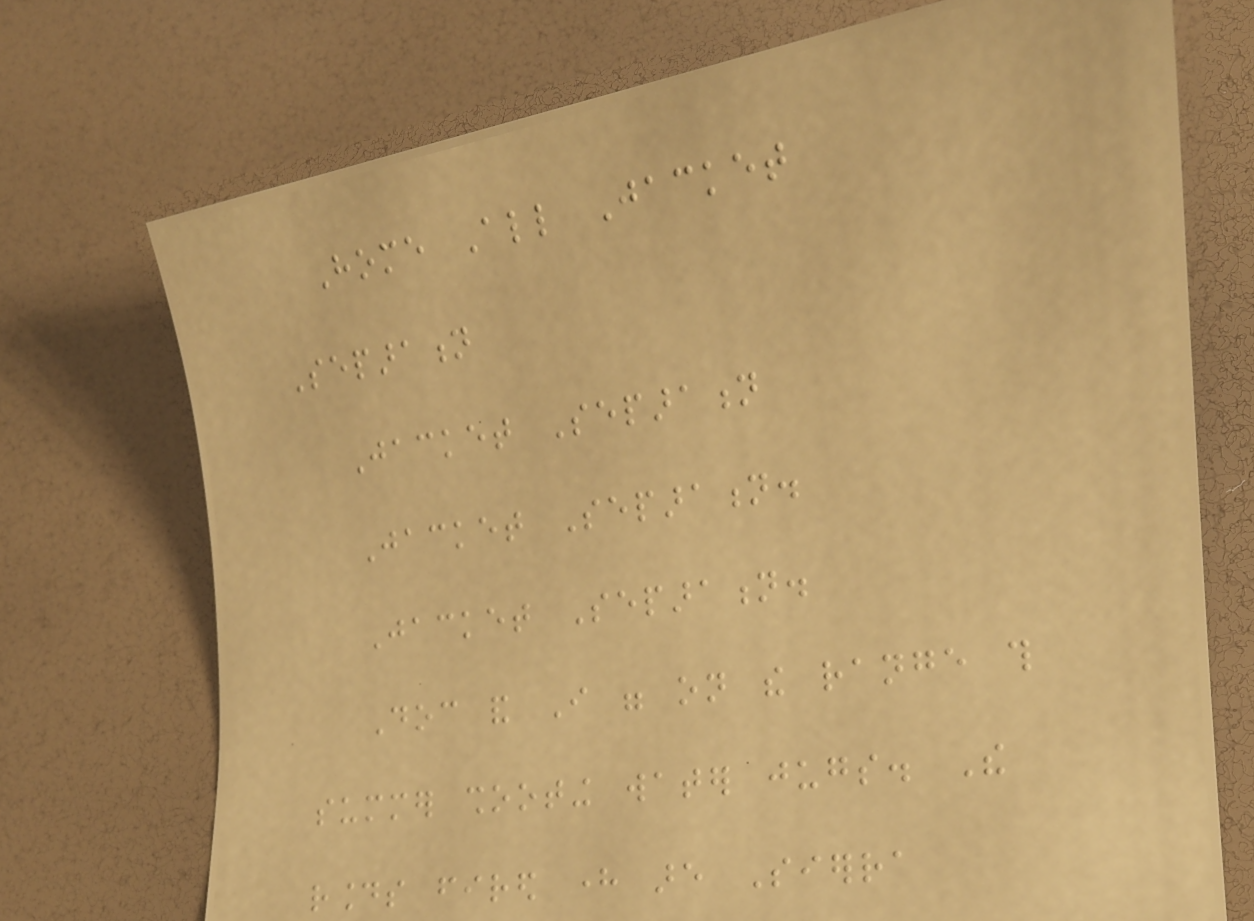Home All Jacket
Separation
Jacket Separation
Jacket Separation.
Jacket Separation.
Doc and I were on the range this
summer shooting water jugs. The
rounds fired here are Sierra
